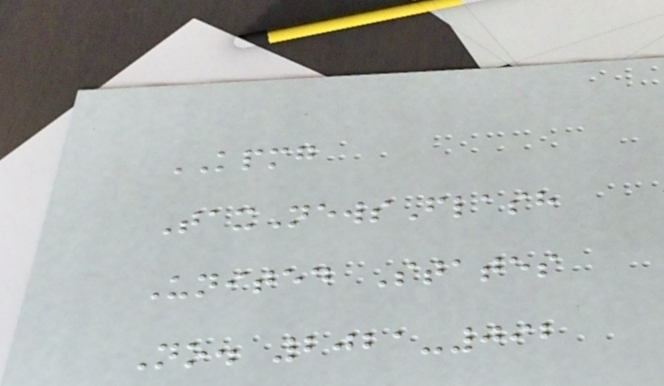KPMG
TaxNewsFlash
United States
No. 2021-092
